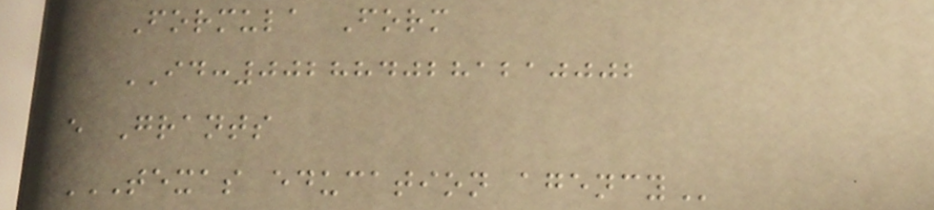Formula Form
ID:0028840281210002
e Grants
TEXAS EDUCATION AGENCY
